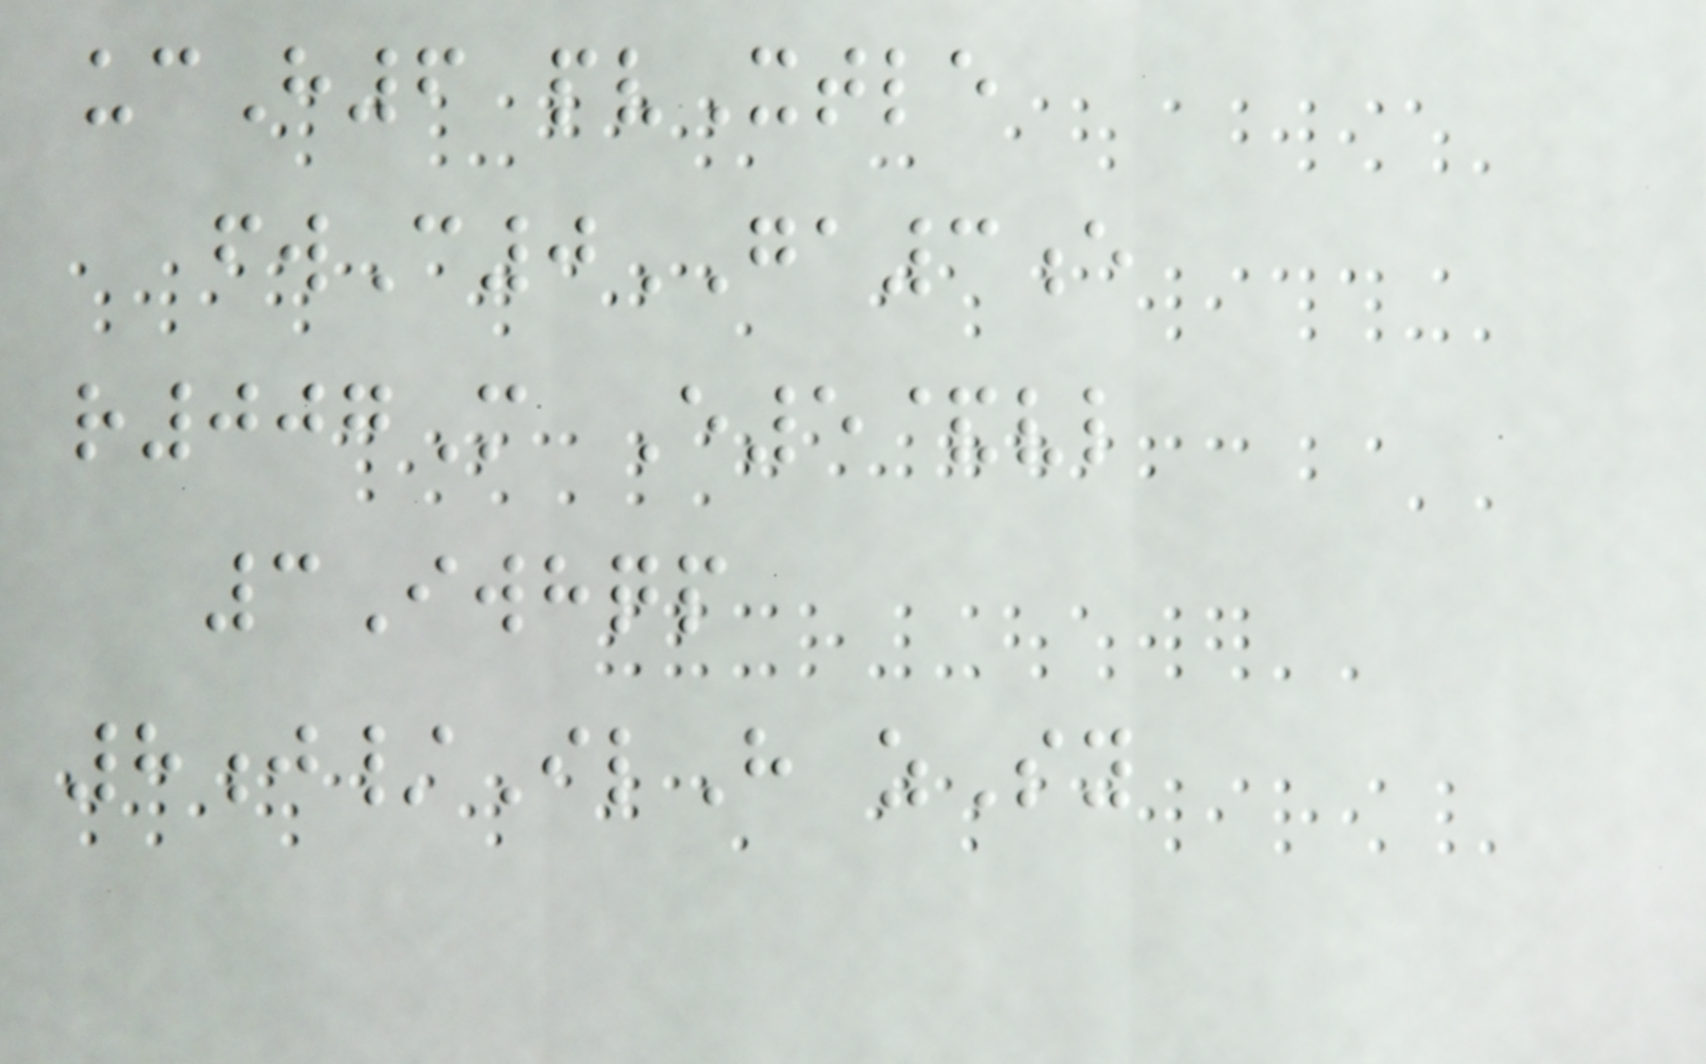ucH6 pvXtle
fwC0GA3e
r007M E5&vl
3Iwhqp
8j/IlH zSy
